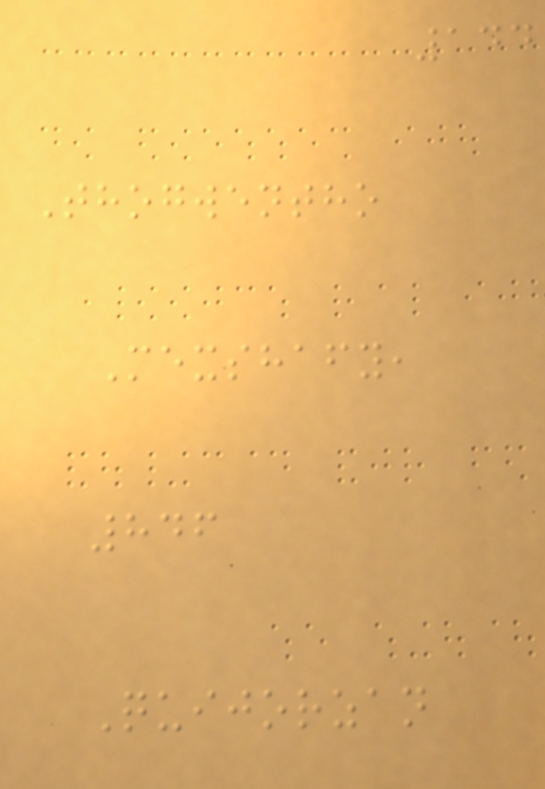144
Thogwentho
Mexshafy,
846
Quijorzan
